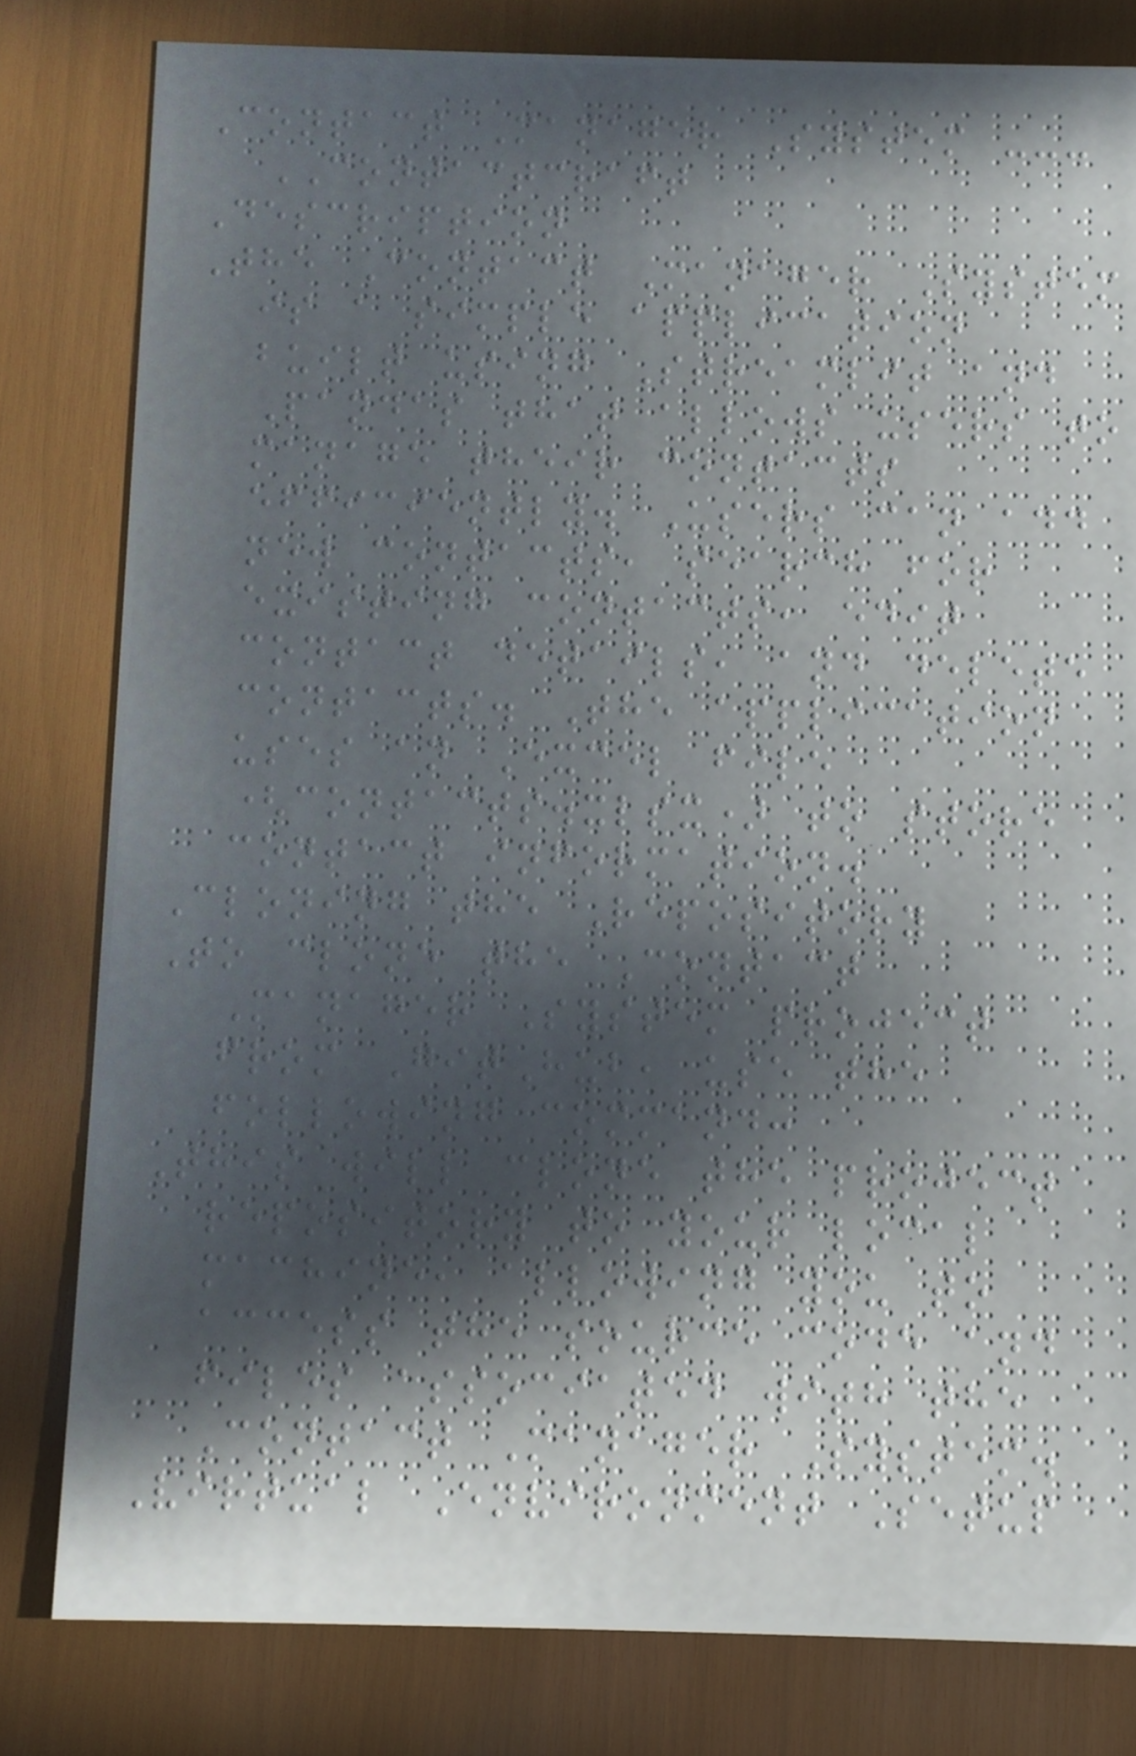Contact Manager System ---
CONTACTCRAFT
Description
The Contact Manager System
is a simple application
built using Streamlit and
Pandas that allows users to
manage their contacts
efficiently. Users can add
new contacts, search for
existing contacts, edit
contact details, and delete
contacts. The application
uses an Excel file
(contacts.xlsx) to store
contact information.
Cloning the Repository
To clone the Contact
Manager System project
from GitHub, use the
following command:
This will clone the project
repository to your local
machine, allowing you to
access the source code and
files associated with the
Contact Manager System.
Virtual Environment Setup
